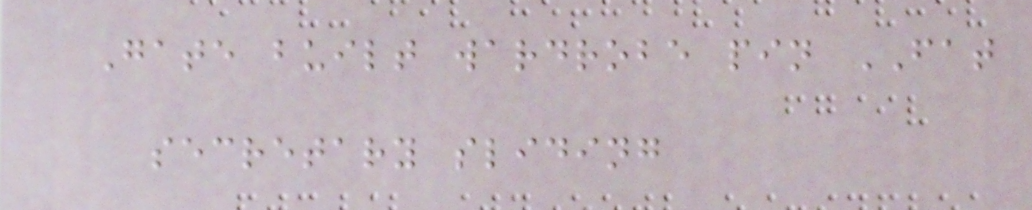Gate built wardrobe pin FAT
secretary sliding
